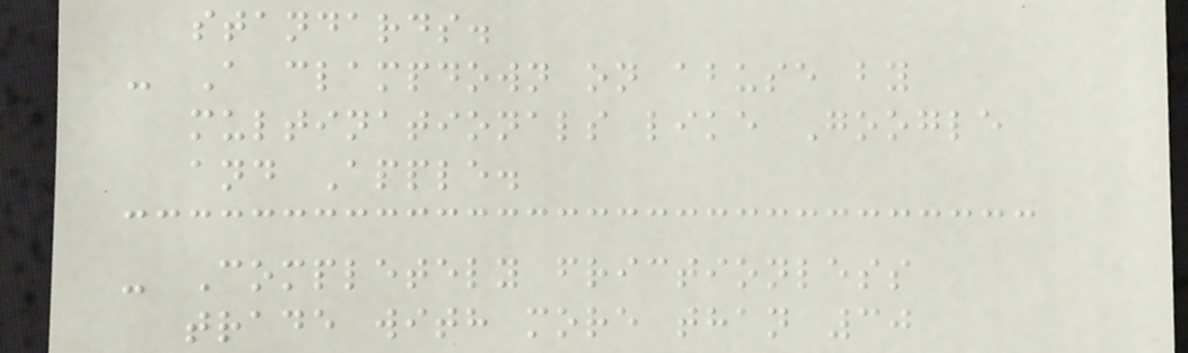standards.
- A clampdown on abuse by
multinationals like Google
and Apple.
- Completely frictionless
trade with more than 30
